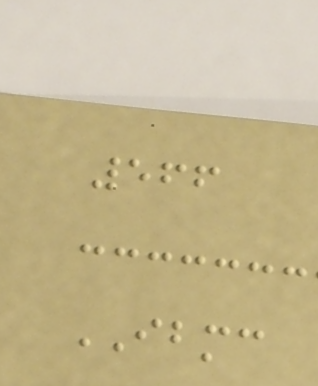566
IBMC
